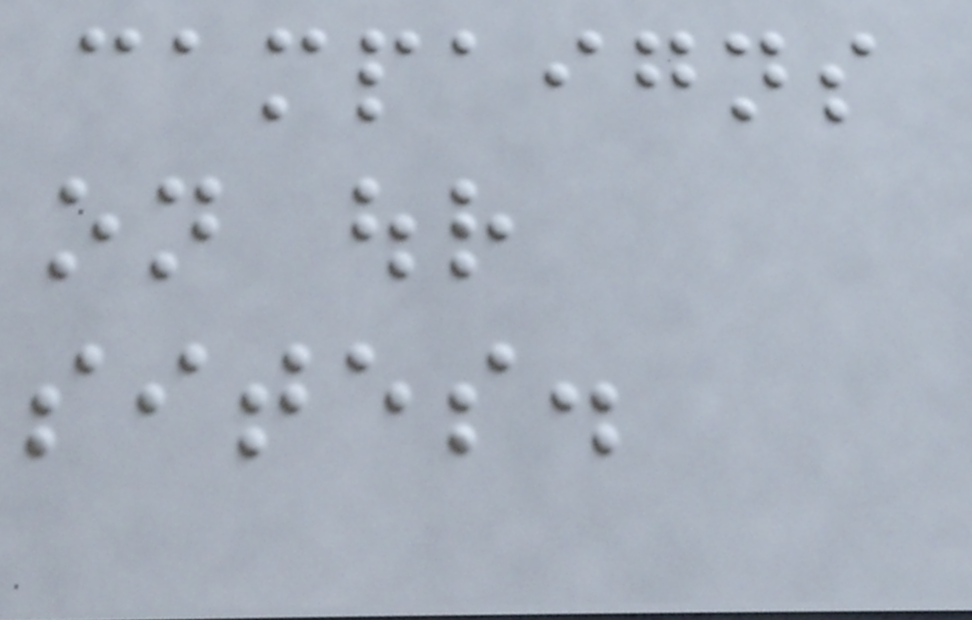campaigns
on our
sites.
